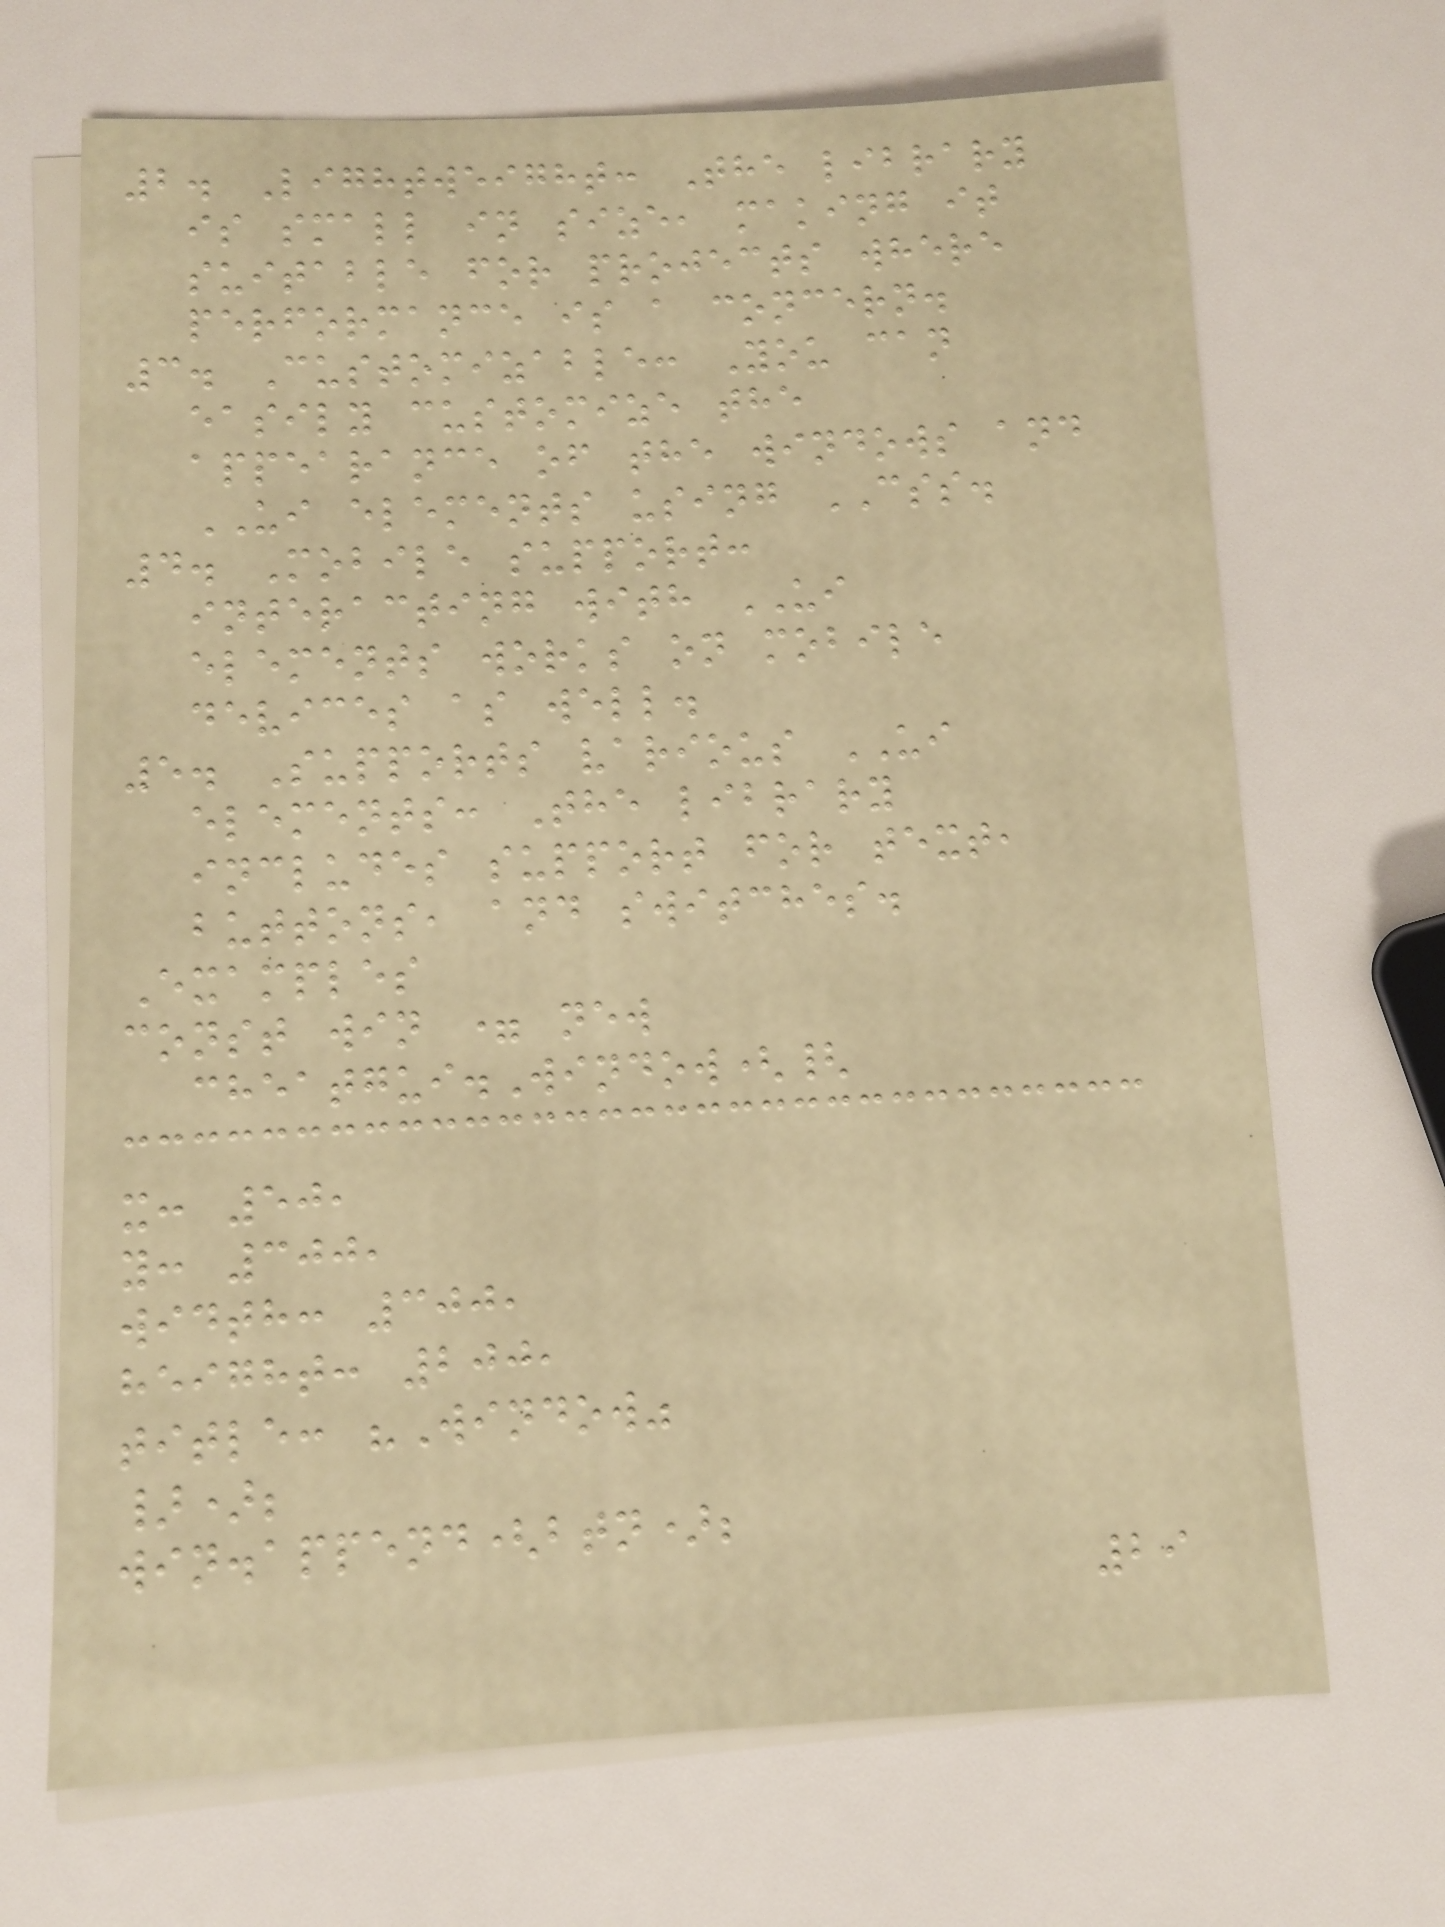2. Lightweight: The library
is small in size, making it
suitable for projects where
performance is a concern.
3. Customizable: You can
easily customize the
appearance of the windows and
UI elements using CSS.
4. Mobile support:
interacting with UI
elements works on mobile
devices as well.
5. Supports various UI
elements: The library
includes support for text,
buttons, and switches.
Examples
const win = new
cheatgui.Window({
x: 50,
y: 300,
width: 300,
height: 200,
title: "Window"
});
win.append(btn);
29
